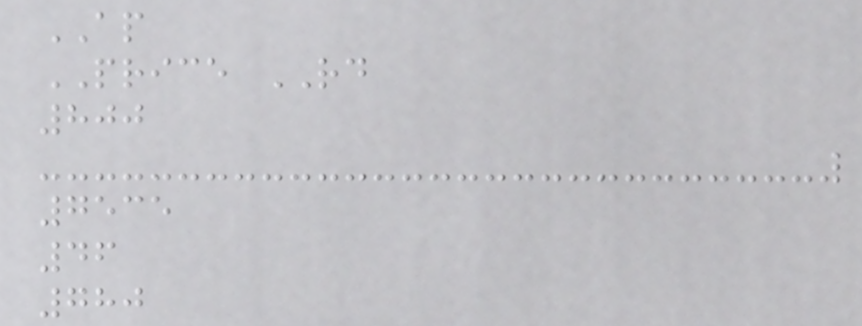AP
PRICE RD
800
7535
46
780
